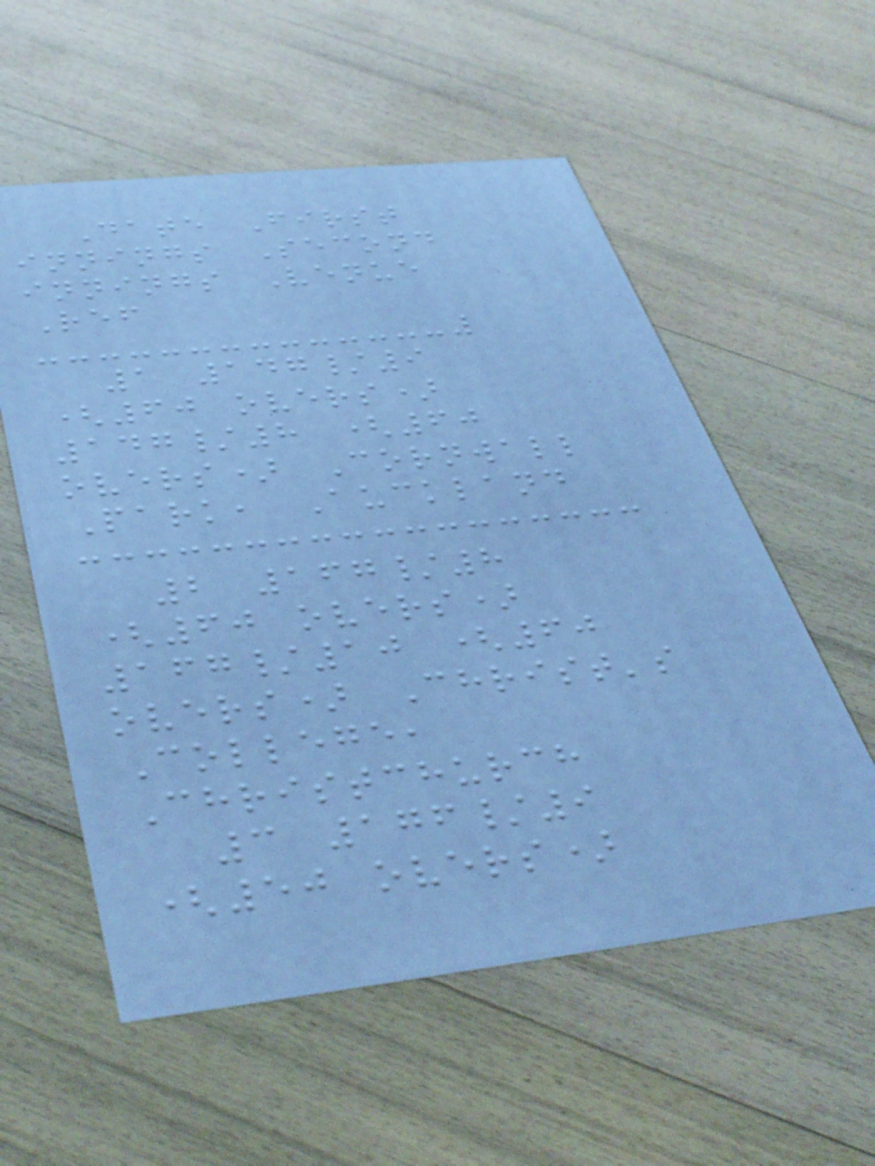Date First
innings Second
innings Venue
Ref
1 147/9
(60 overs)
147/8 (60
overs) Cornwall
Park, Auckland
2 167/8
(60 overs)
167/10 (60
overs) Christ's
College,
Christchurch
3 176/9
(50 overs)
